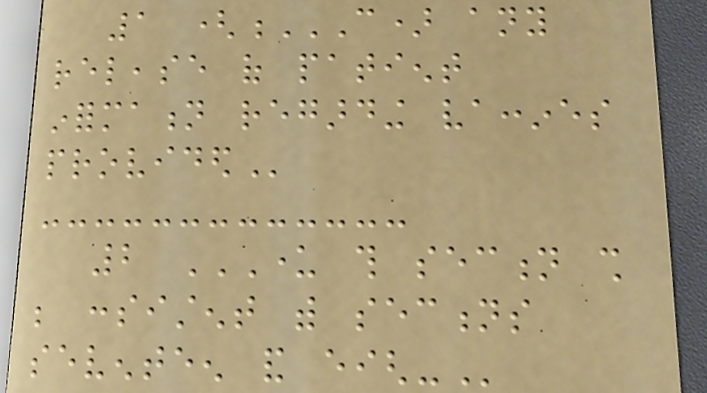1 (C) ANY
RELEASE OF PATIENT
INFORMATION REGARDING VACCINES
PROVIDED
2 UNDER THIS SECTION SHALL
BE CONSISTENT WITH SECTIONS
SEVENTEEN AND EIGH-
